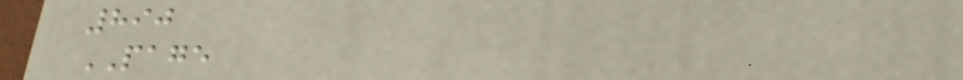890
PAGE
